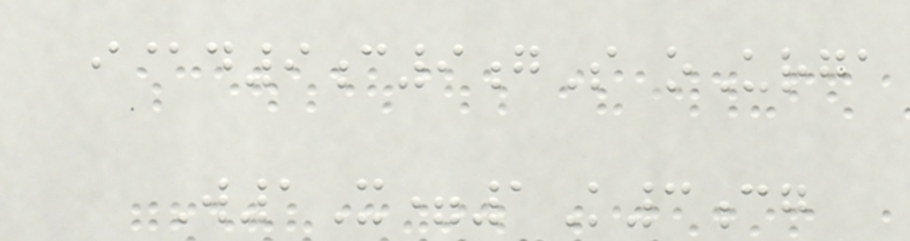i@d9c9gS oUrga
W1X=1K3cg
